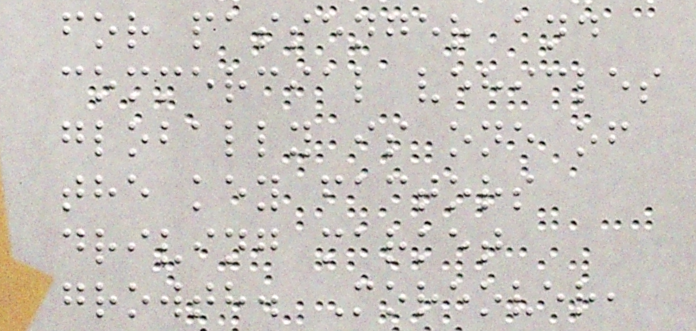for passenger and
commercial vehicles
globally is one of
the key factors
driving market
growth. Moreover,
